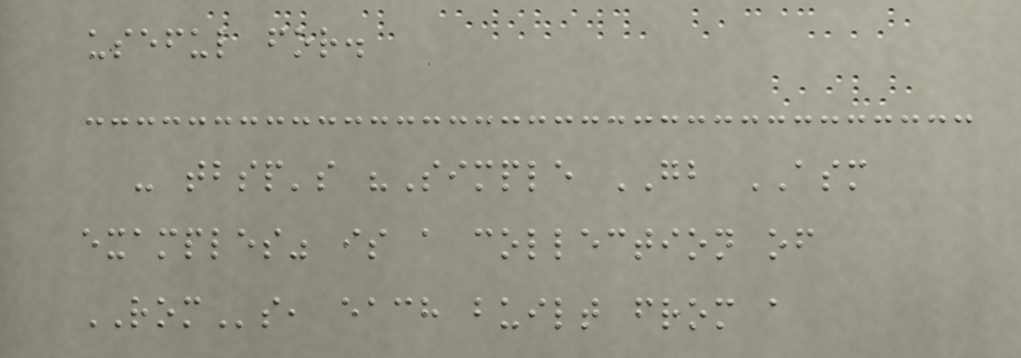useful for.
- tbsp's "Simple GB ASM
examples" is a collection of
ROMs, each built from a
